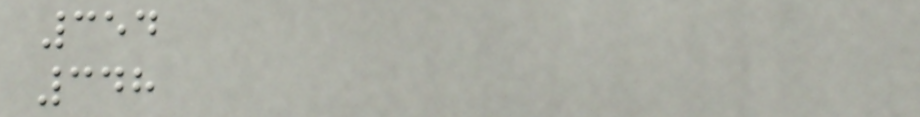354
348
